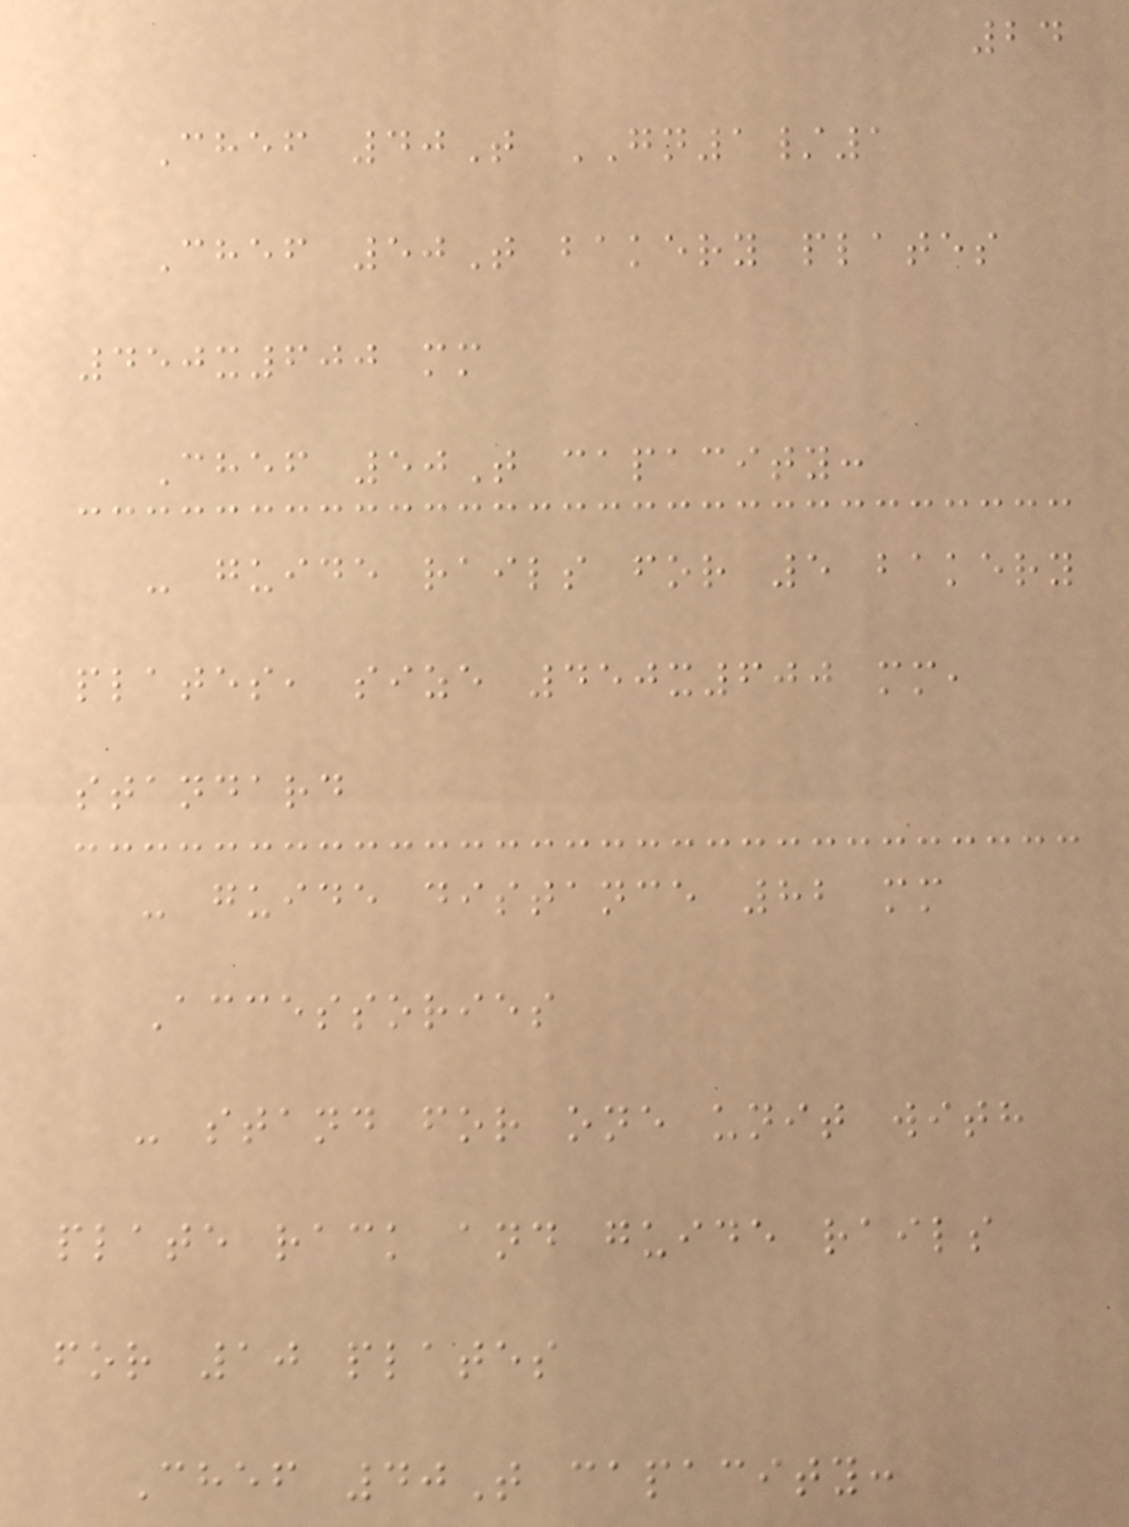24
Chef 40T GN1/1
Chef 50T bakery plates
450x600 mm
Chef 50T capacity:
- guide rails for 5 bakery
plates, size 450x600 mm,
standard
- guide distance 82 mm
Accessories
- stand for one unit with
plate rack and guide rails
for 10 plates
Chef 40T capacity:
